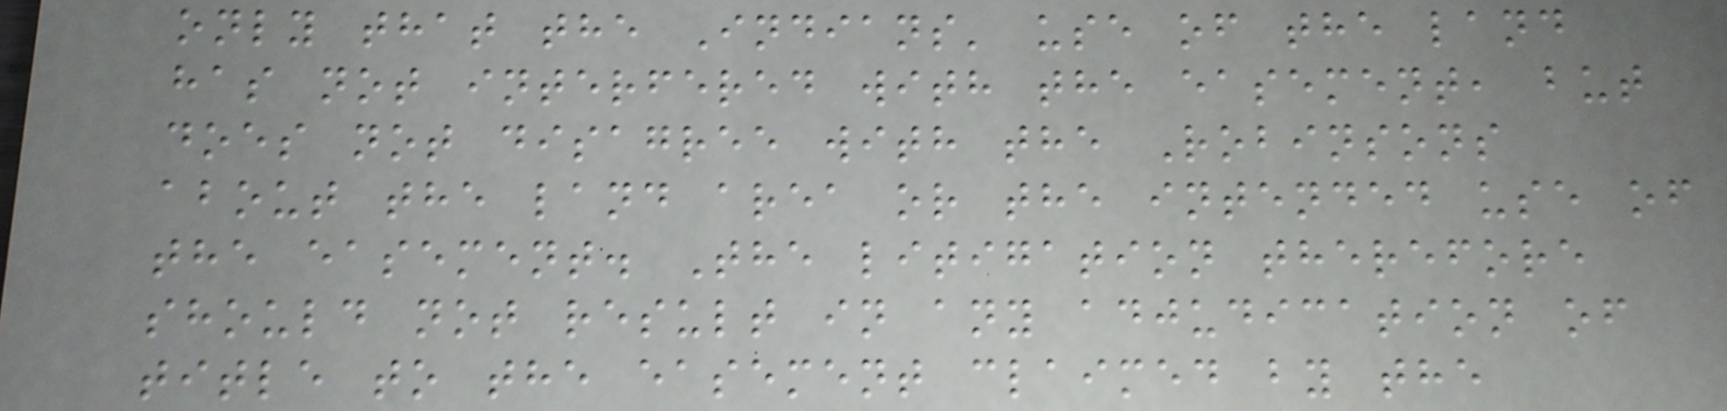only that the Indians' use of the land
has not interfered with the easement, but
does not disagree with the Robinsons
about the land area or the intended use of
the easement. The litigation therefore
should not result in any adjudication of
title to the easement claimed by the
